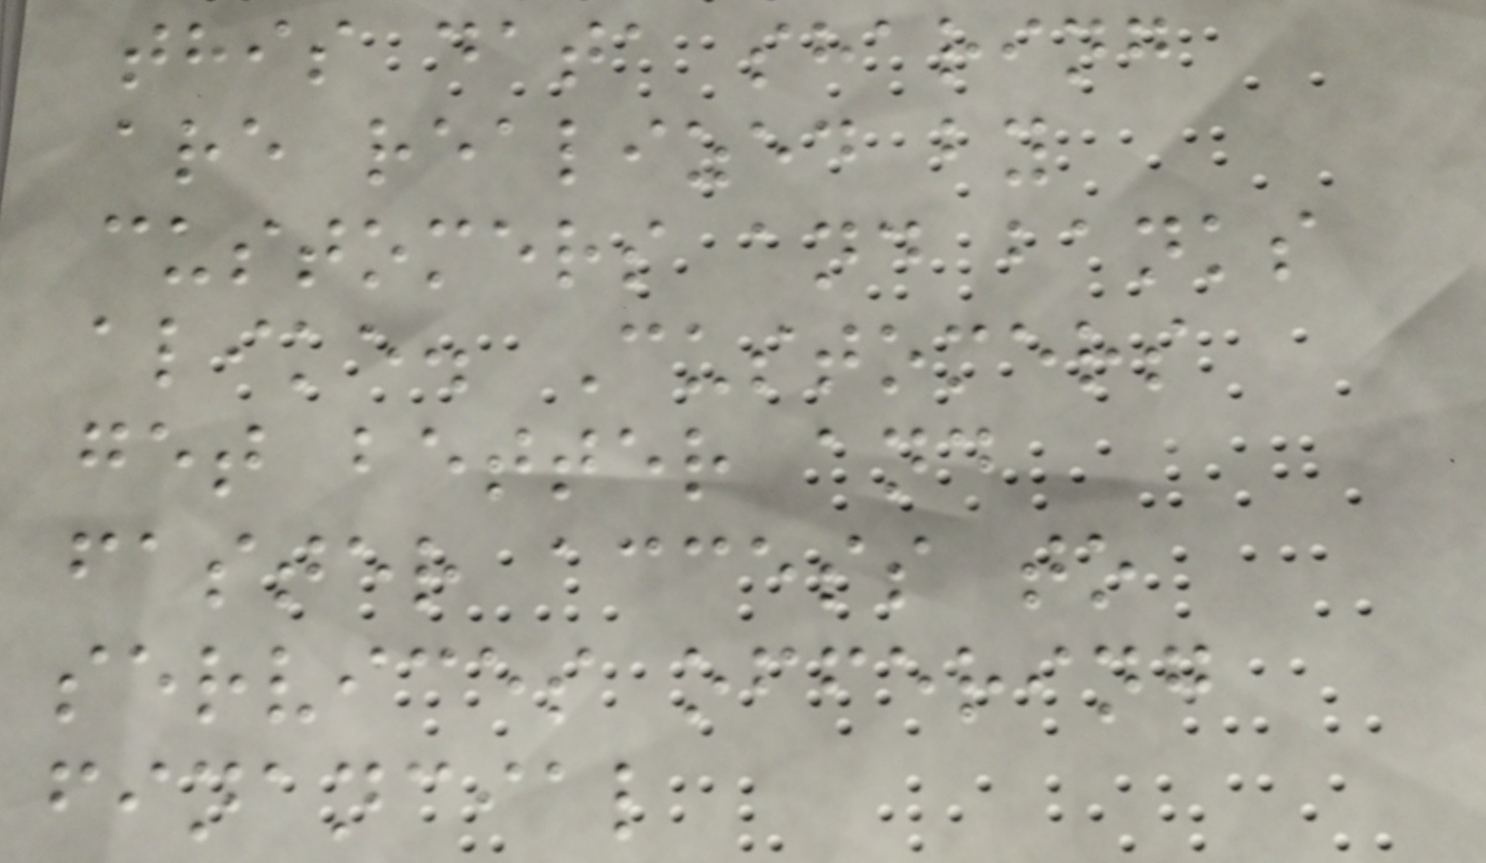this data sharing
are realized by
customers and banks
alike. Customers
get better and
faster access to
services offering
financial
